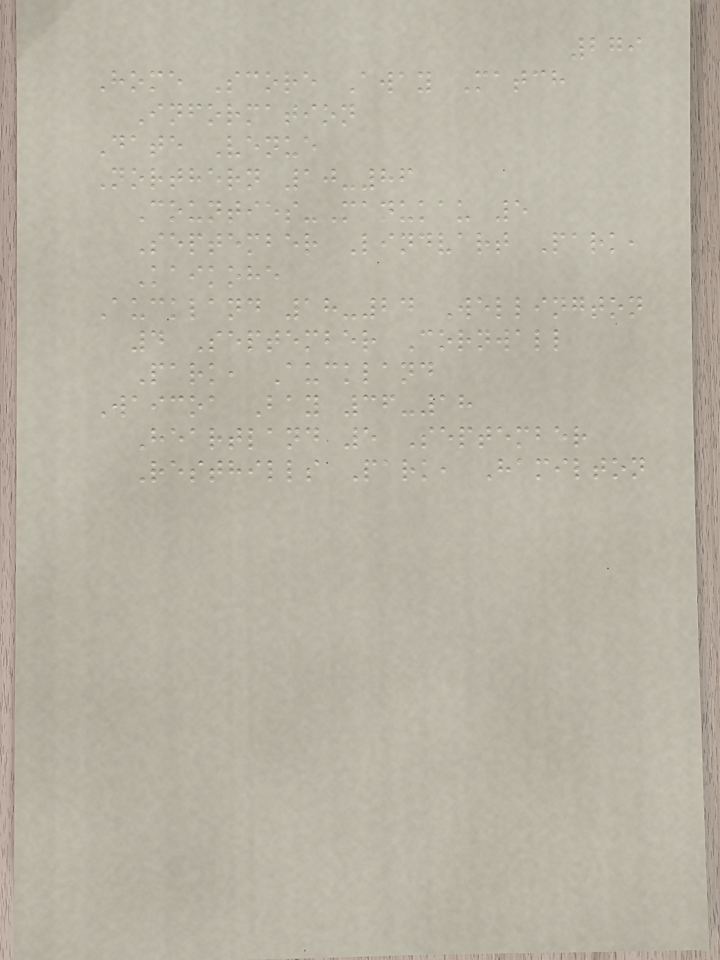279
Home Score Away Match
Information
Date Venue
Northern 10-86
Counties-Manukau 5
September Lindvart Park,
Kaikohe
Auckland 18-24 Wellington
4 September Cornwall
Park, Auckland
Waicoa Bay 36-18
Heartland 5 September
Resthills Park, Hamilton
